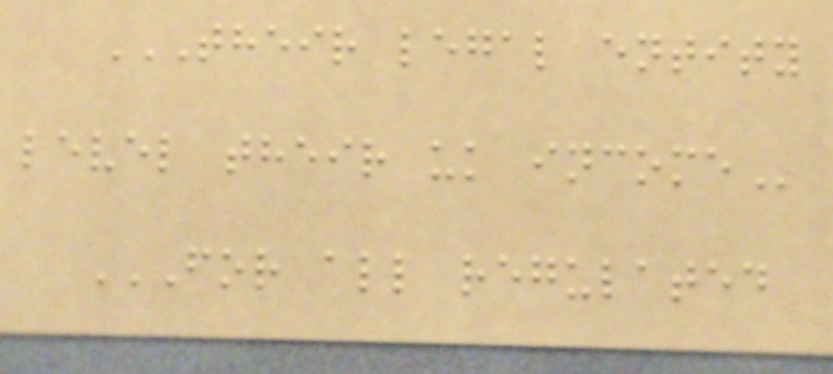THEIR LEGAL ENTITY
LEVEL THEIR UK INCOME
FOR ALL REGULATED
